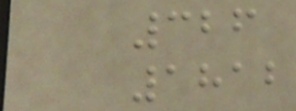326
1812
